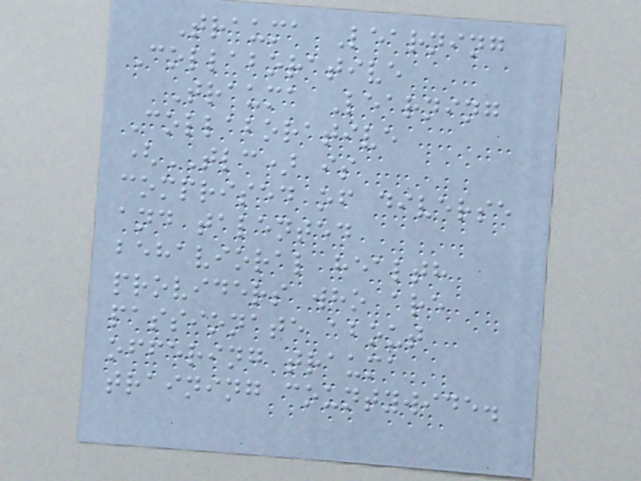Trauma Learning
Collaborative
Trauma Learning
Collaborative
(TLC) is
comprised of diverse
and talented
behavioral health
providers who are
passionate about
offering trauma
training countywide.
